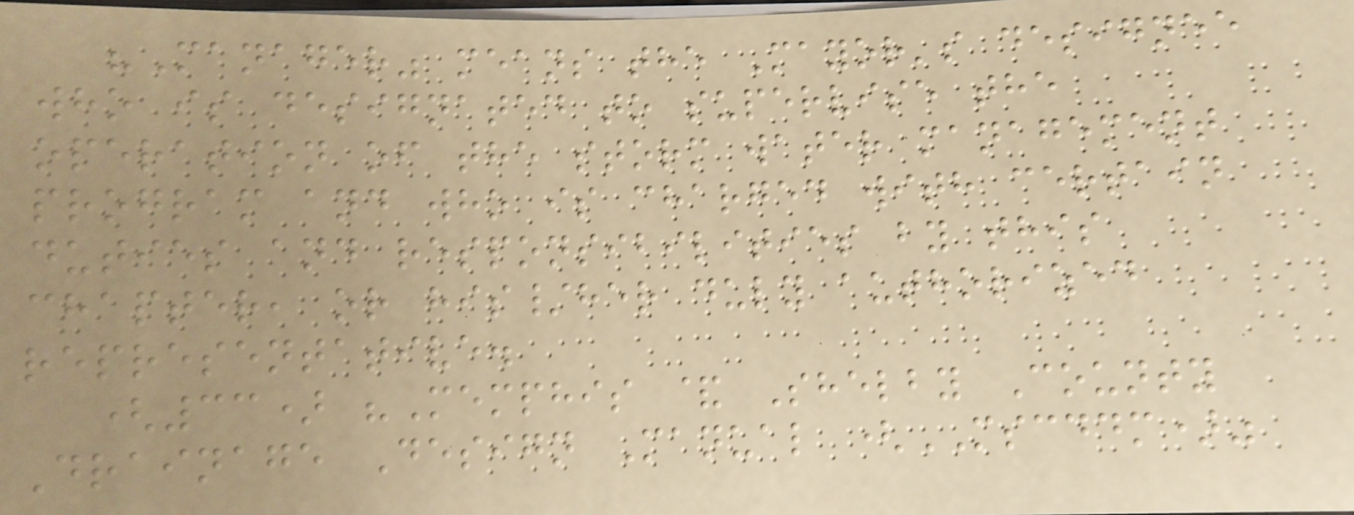"Manager" means the Mayor's designee
who is designated to supervise the
operation of the storm water management
program and who is charged with certain
duties and responsibilities by this
chapter, or his/her duly authorized
representative.
(33) "Memphis & Shelby County
Drainage Design Manual (MSCDDM)"
